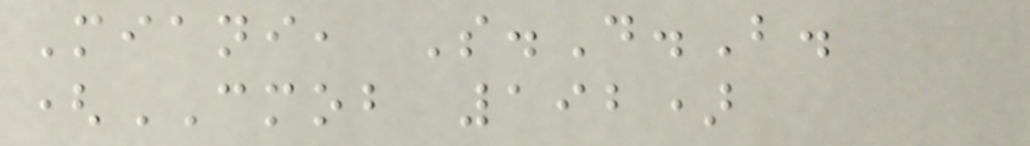Miani, S.D.B.
(CMOB 192)
